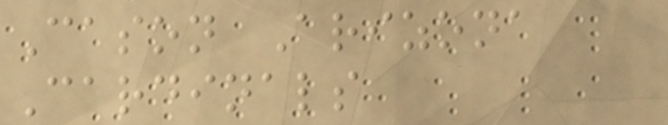Cason Arizona
Cardinals
